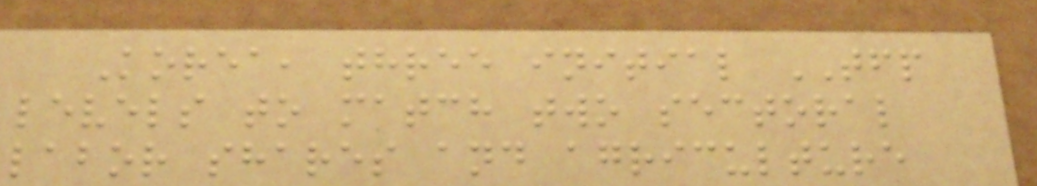Korea, three initial TFP
levels to match two sectoral
labor shares and agriculture
